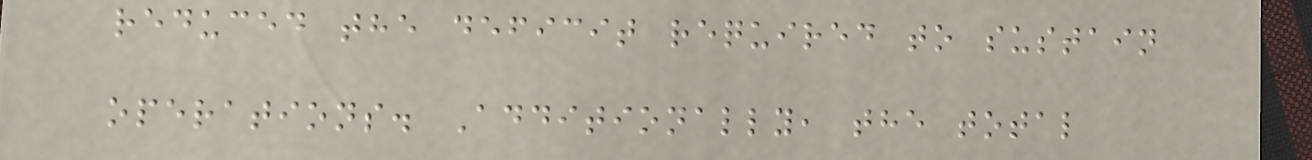reduced the deficit required to sustain
operations. Additionally, the total
